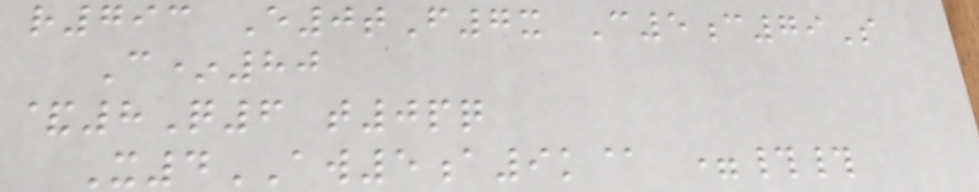r793 E0tF7x C5c79S
C*80
&8Q6 t0pq
X4AW5a9k@ =##
